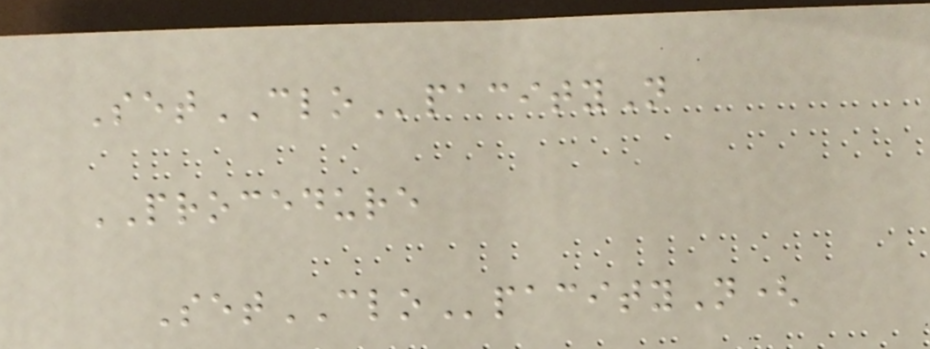SetCLOpacityN
PROCEDURE
SetCLOpacityN(
